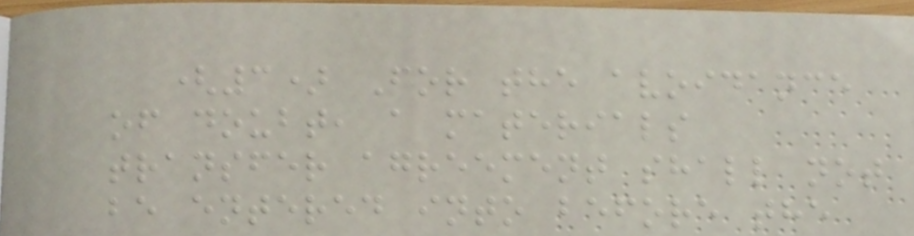(3) For the avoidance
of doubt, a materials
transfer agreement shall not
be entered into before the
